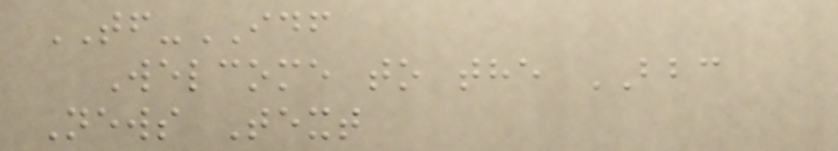TF-IDF
Welcome to the BBC
News Text
